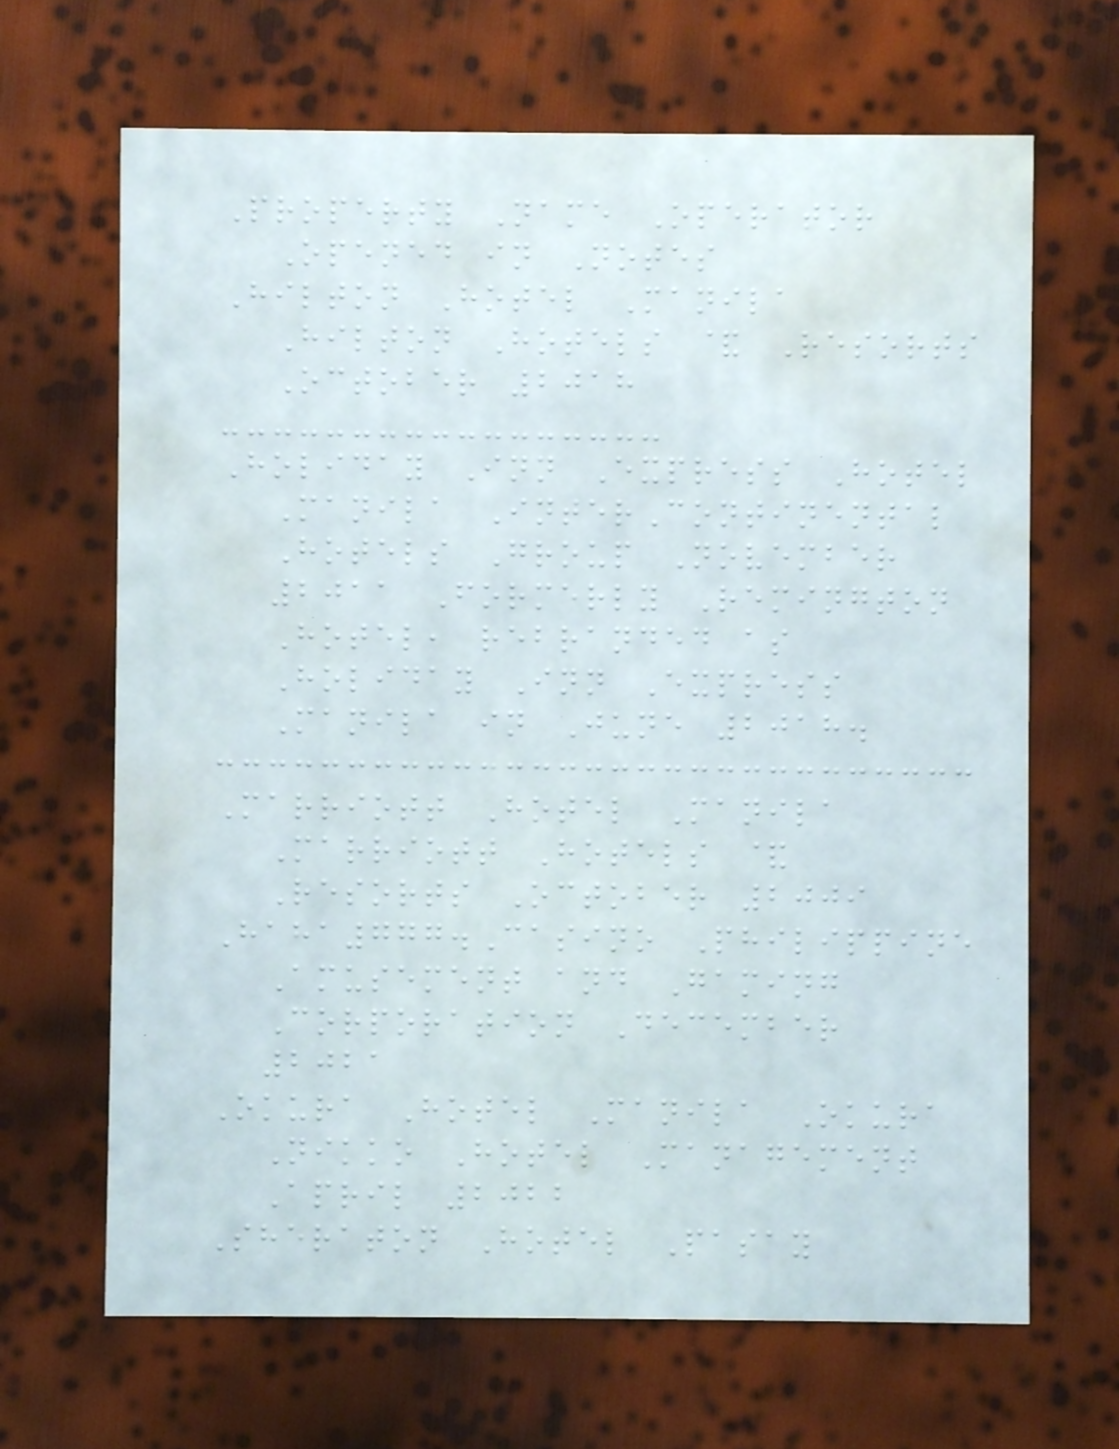Property Name Operator
Opened in Notes
Hilton Hotel Manila
Hilton Hotels & Resorts
October 2018
Holiday Inn Express Hotel
Manila InterContinental
Hotels Group November
2011 Formerly Remington
Hotel, rebranded as
Holiday Inn Express
Manila in June 2018.
Marriott Hotel Manila
Marriott Hotels &
Resorts October 2009
Haha777.Casino Philippine
Amusement and Gaming
Corporation December
2021
Okura Hotel Manila Okura
Nikko Hotel Management
April 2022
Sheraton Hotel Pasay
